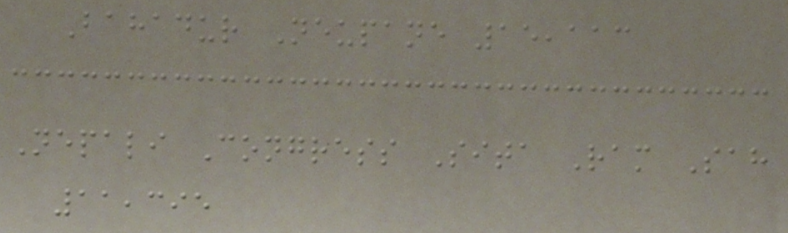Bahadur Neupane 15,113
Nepali Congress Sita Ram Sah
11,395
